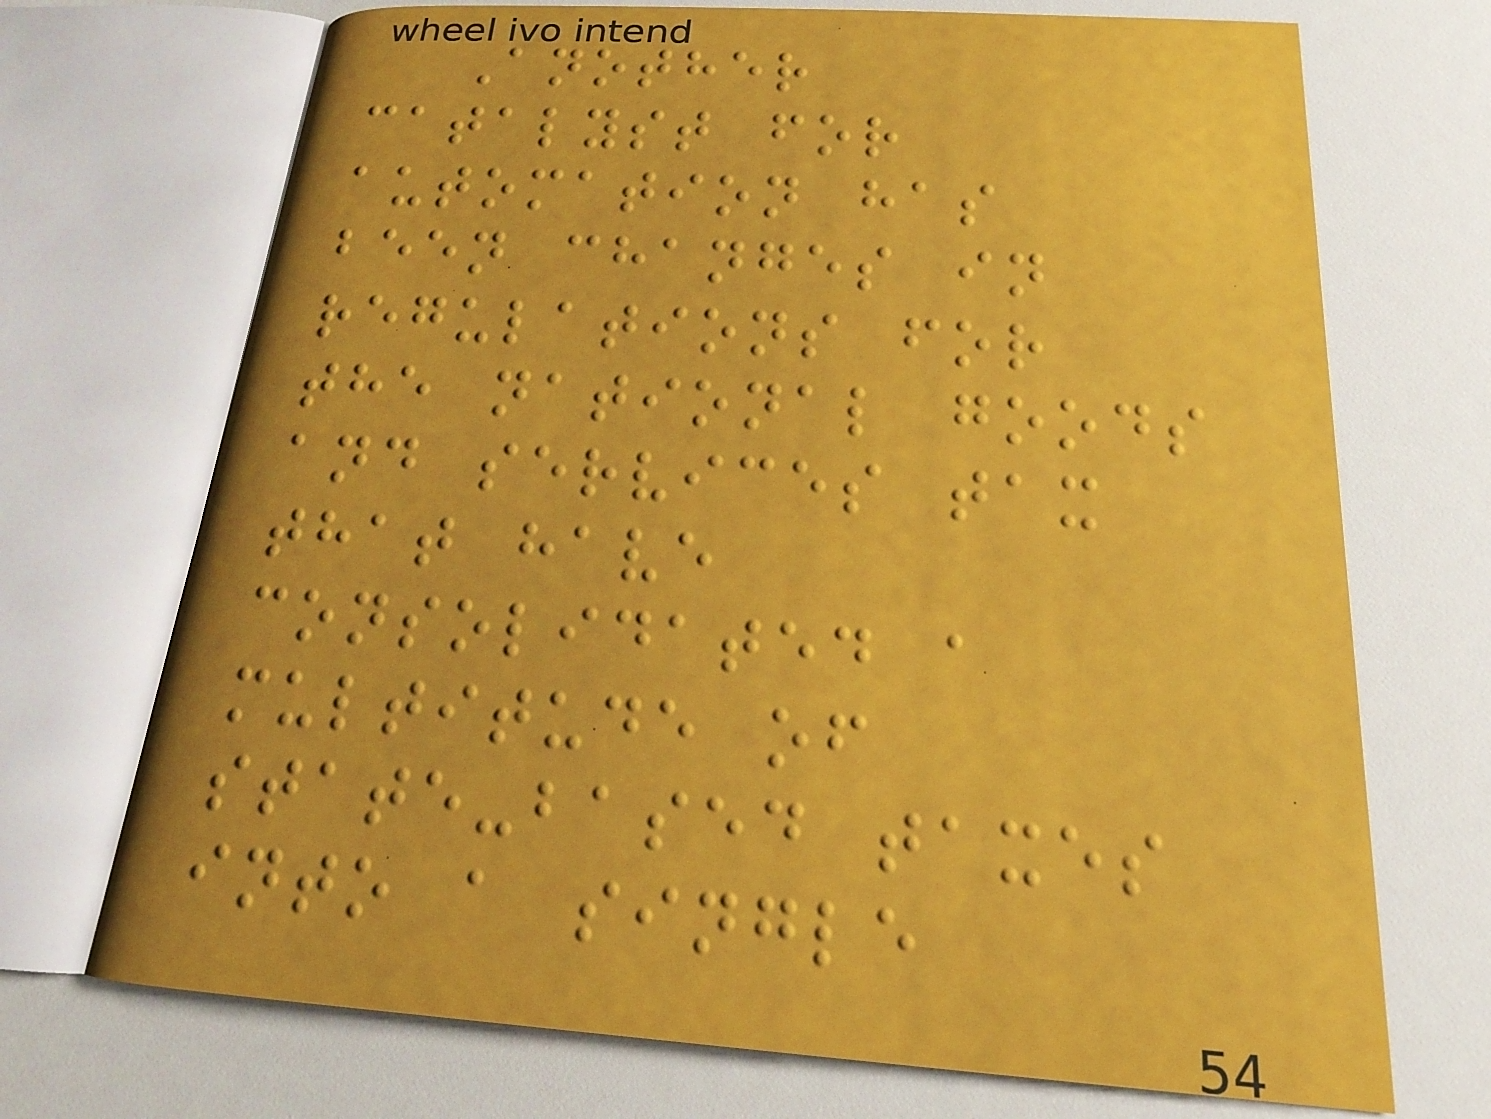Another
catalyst for
automation has
been changes in
regulations for
the national goods
and services tax
that have
consolidated a
multitude of
state-based taxes
into a single
